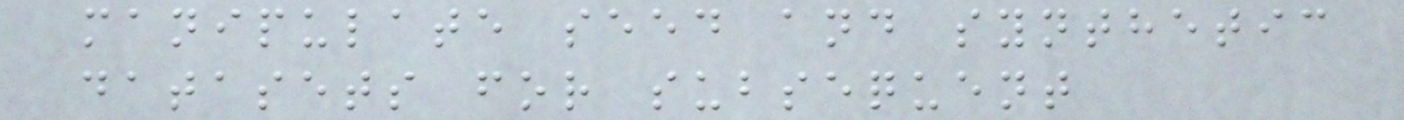manipulate seed and synthetic
datasets for subsequent
